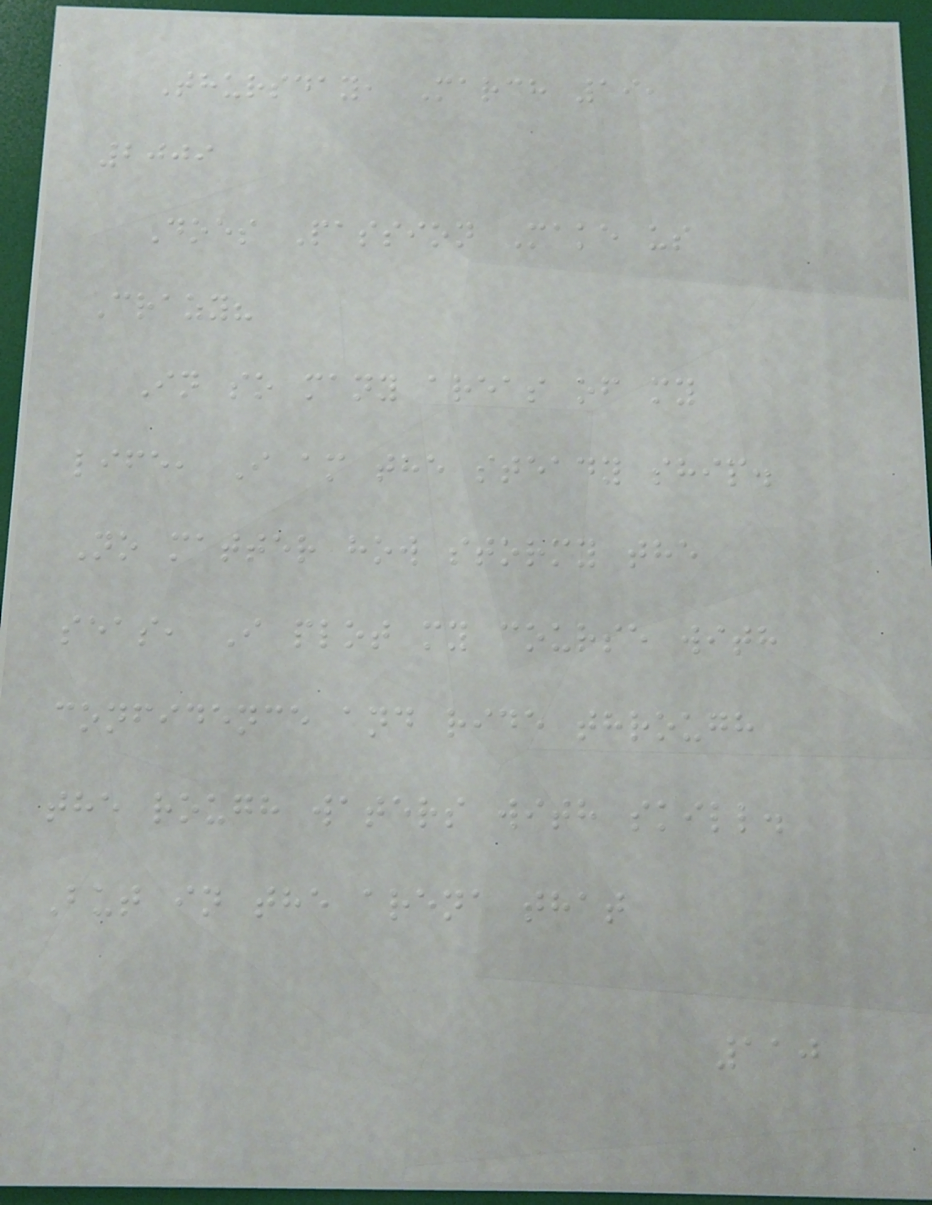Thursday, March 19,
2009
Does Passion Make us
Crazy?
In so many areas of my
life, I am the steady ship.
No matter how stormy the
seas, I plot my course with
confidence and ride through
the rough waters with skill.
But in the arena that
110
